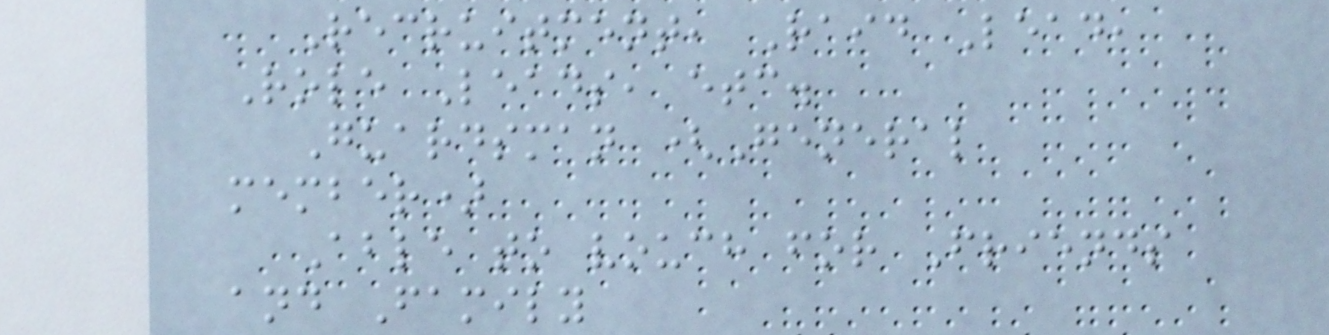Recruitment, Raid Lead,
Role Leads, etc.
Guardsman (General
member)
Able to vouch for Friends
and Family
